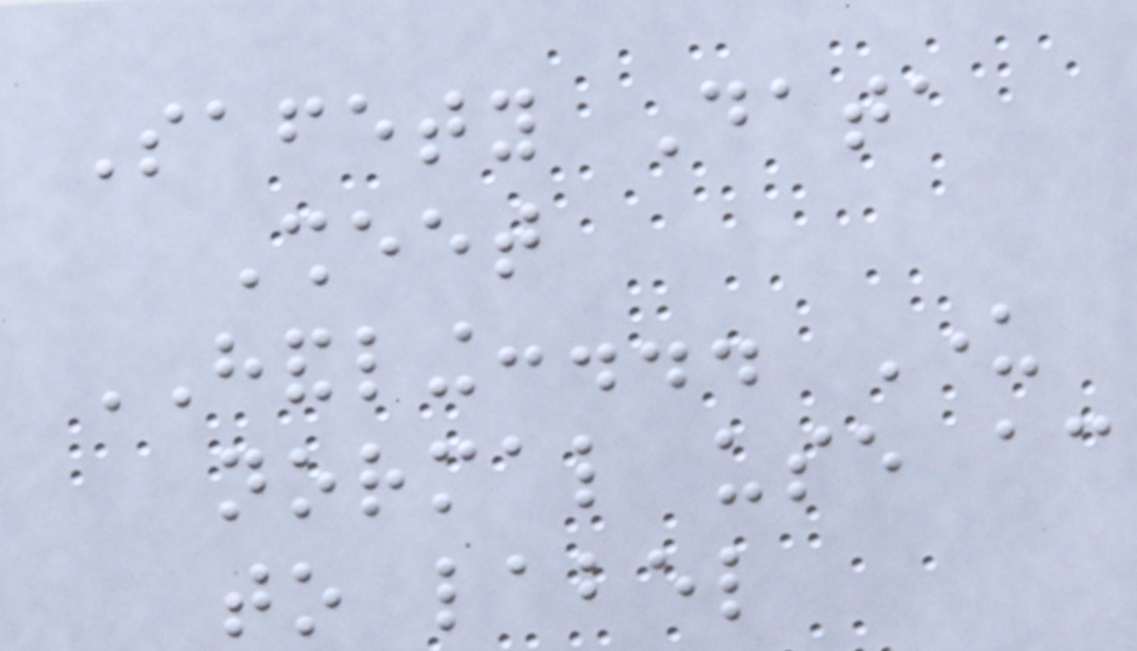Safety Data
Sheet
HANDLING:... Under
normal use according
to label
